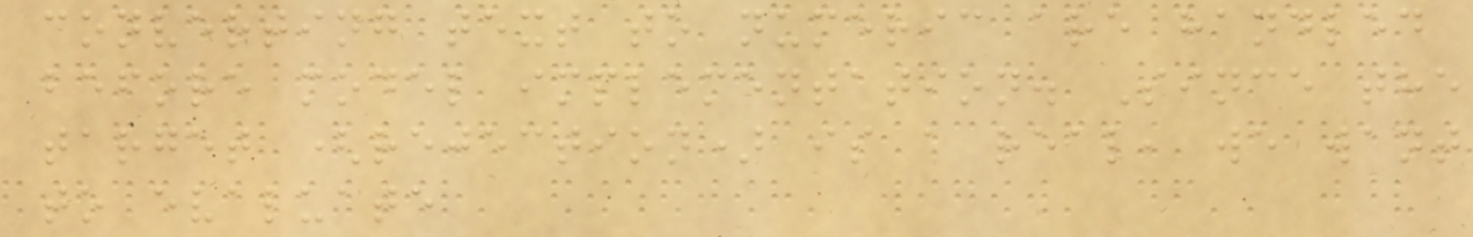converting text to numeric are handled
before model implementation. Since the
target (rejection) is a real, we want
to evaluate
